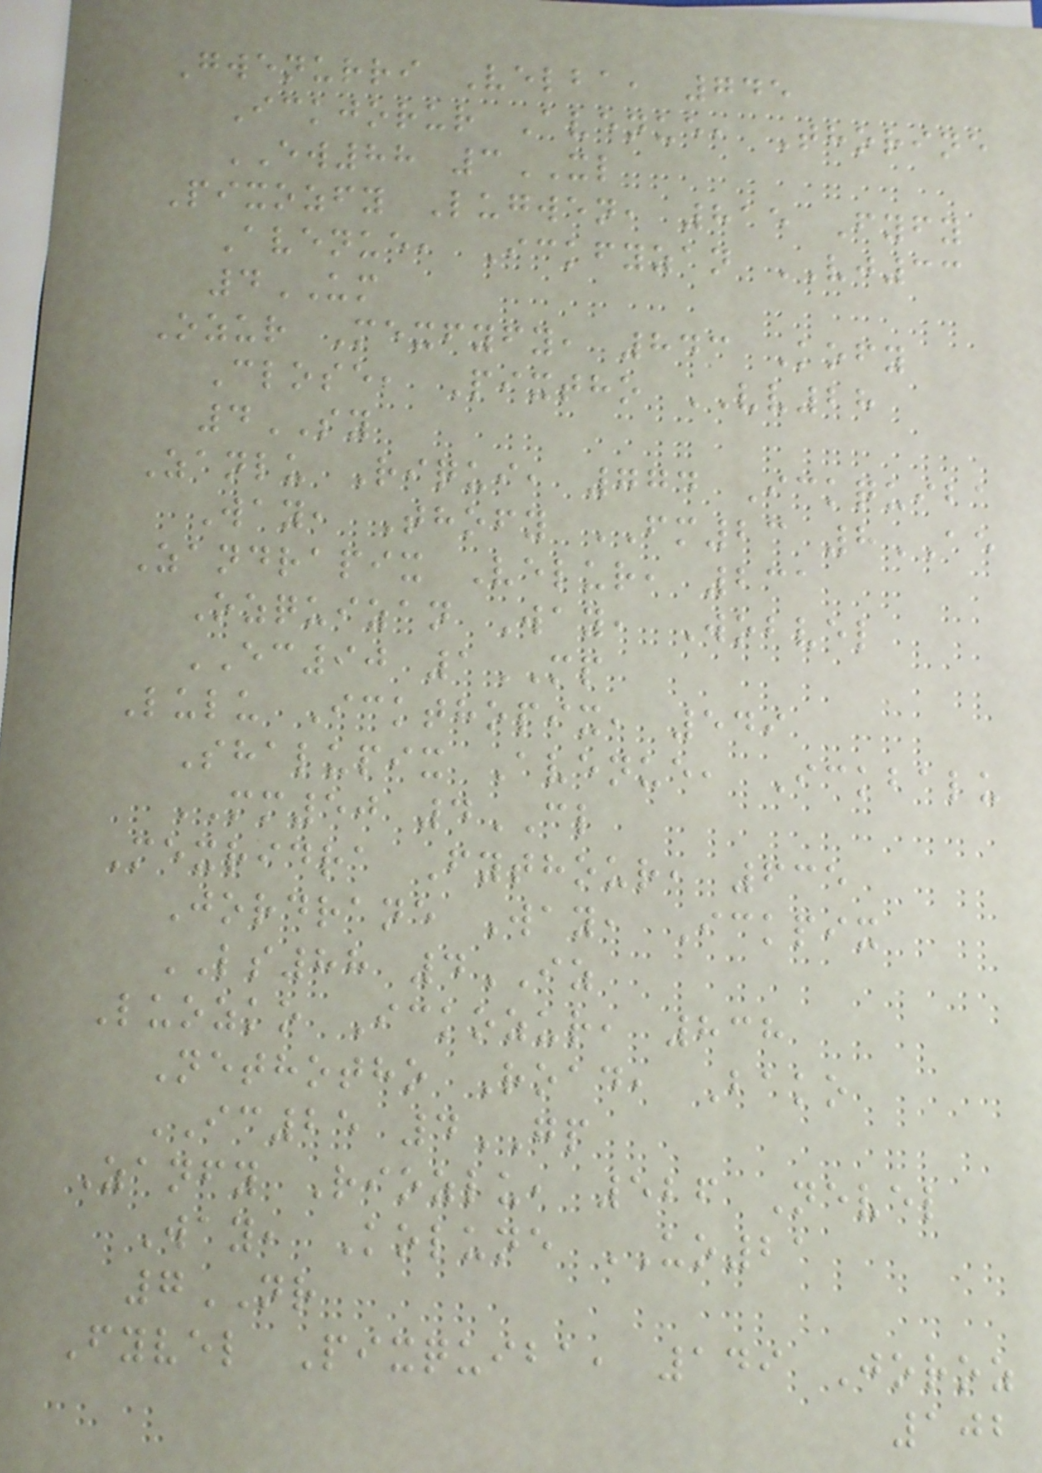Gwenurri Velba, 745
Ickjorur Avenue, Thorine
EW88 3XL
Pixozfy Lugwen, 815 Fyfy
Avenue, Ickfyzan VJ33
4UM
Ozur Mexfyfy, 843 Kofy
Close, Pixtho VV28
4SY
Zanlu Riqui, 774 Ickquiba
Way, Thofy FM23 8AE
Zandrapix Velur, 231
Ozquizan Way, Wobvel
EC90 1MP
Lulu Ickthopix, 549
Shalupix Avenue, Ickbalu
MM50 4CL
Mexridra Fythour, 635
Jordrane Way, Ickpix
LS88 4IZ
Luozko Ickozur, 838
Nethotho Road, Bako
IC25 4GP
Zanfy Riozlu, 526 Nevel
Way, Kolune UO21
7NR
Fyvel Pixquiba, 149 Joroz
102
